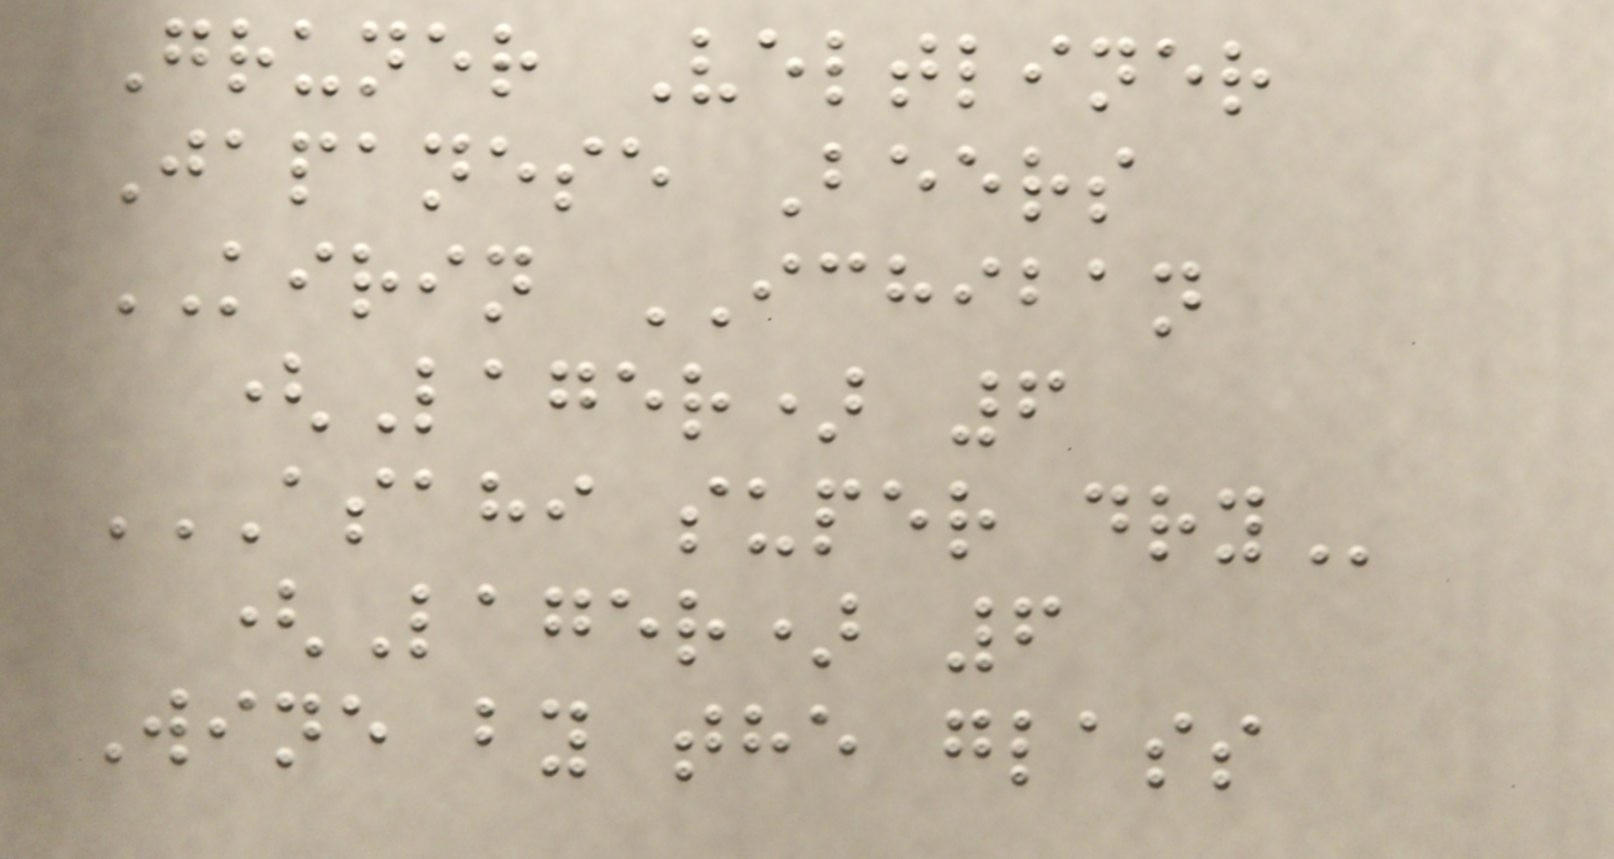Gruner Veltliner
Japanese Beers
KIRIN ICHIBAN
(Lager) 6
ASAHI SUPER DRY
(Lager) 6
Wine by the glass
